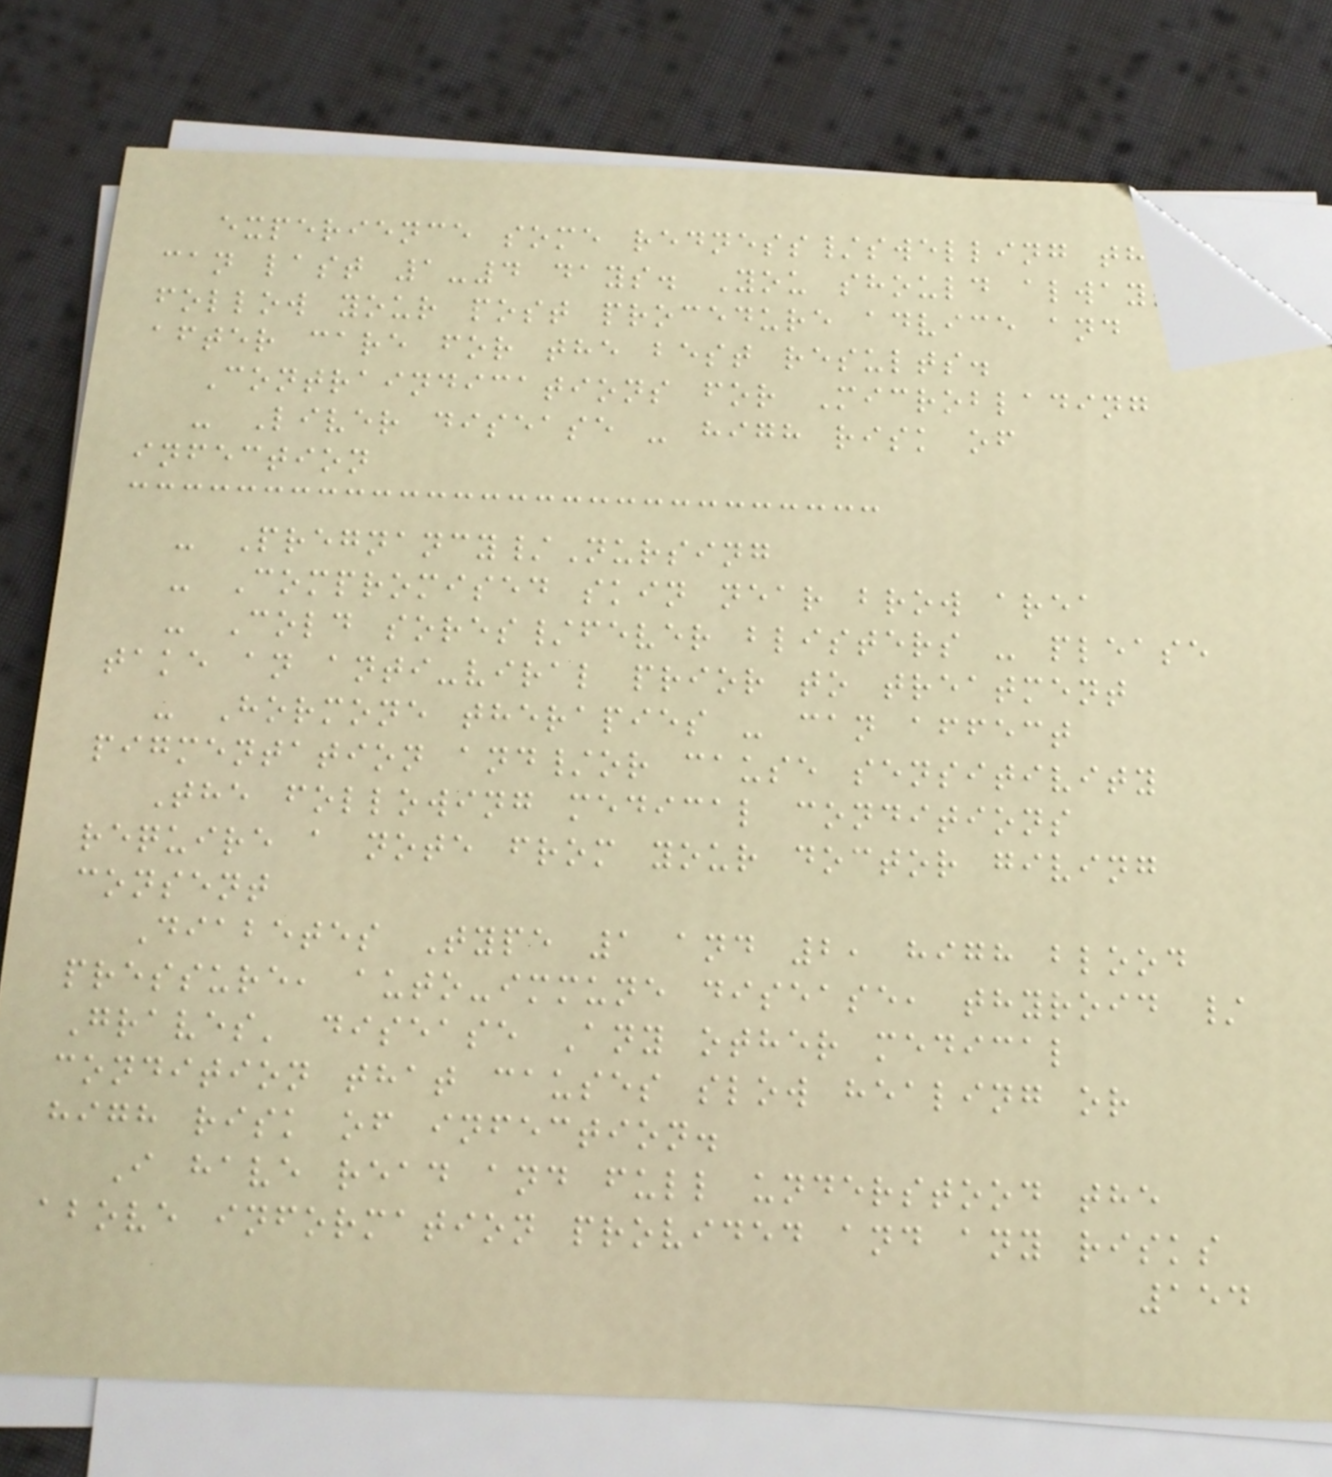experience some redness/swelling that
can last 1-4 days. You should always
follow your post procedure advice and
after care for the best results.
Contraindications for Microblading
- Liver disease - high risk of
infection
- Pregnancy/Nursing
- Compromised skin near brow area
- Cold sores/fever blisters - please
take an anti-viral prior to treatment
- Hormone therapies - can affect
pigmentation and/or cause sensitivity
The following medical conditions
require a note from your doctor giving
consent
Diabetes Type 1 and 2, high blood
pressure, auto-immune disease, thyroid /
Graves' disease Any other medical
condition that causes slow healing or
high risk of infection.
I have read and full understood the
above information provided and any risks
154
